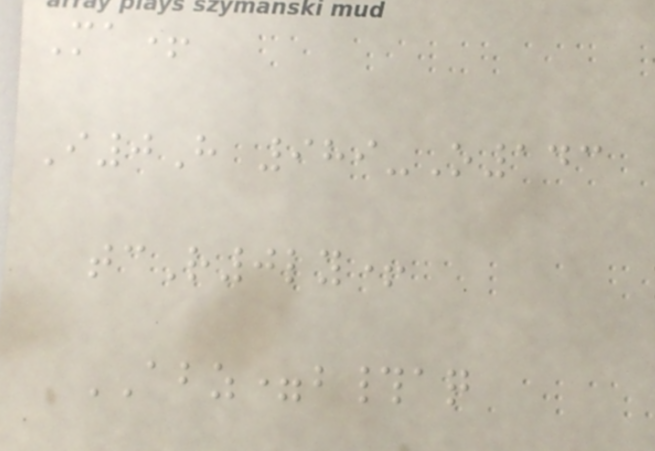Ma+
I0H 989-O143
tcR0ly+
ABZ=b#aq
